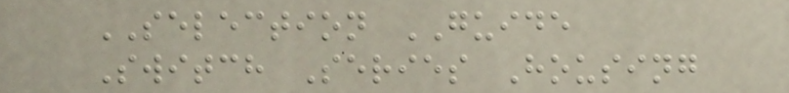SELECTION GUIDE
Switch Series Housing
